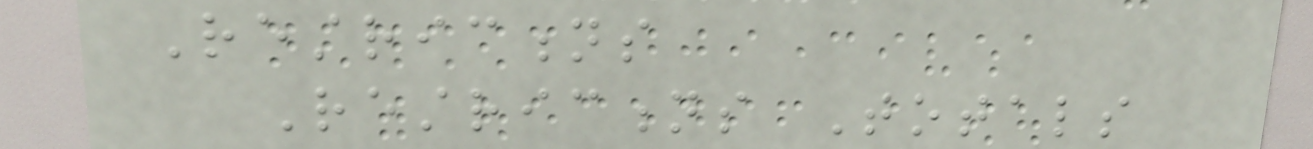Restrictions
Restrictions Totals
